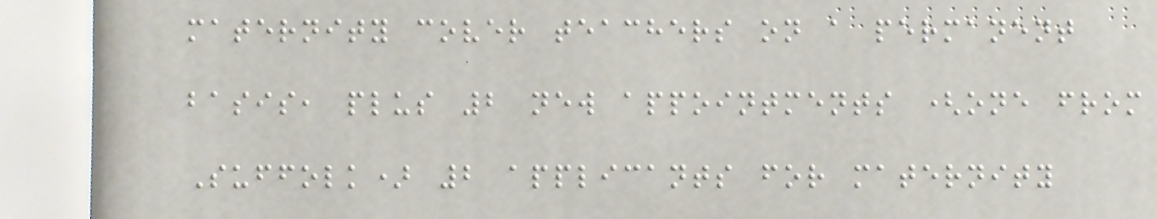maternity cover teachers on a permanent
basis, plus 2 new appointments (one from
Suffolk) 2 applicants for maternity
